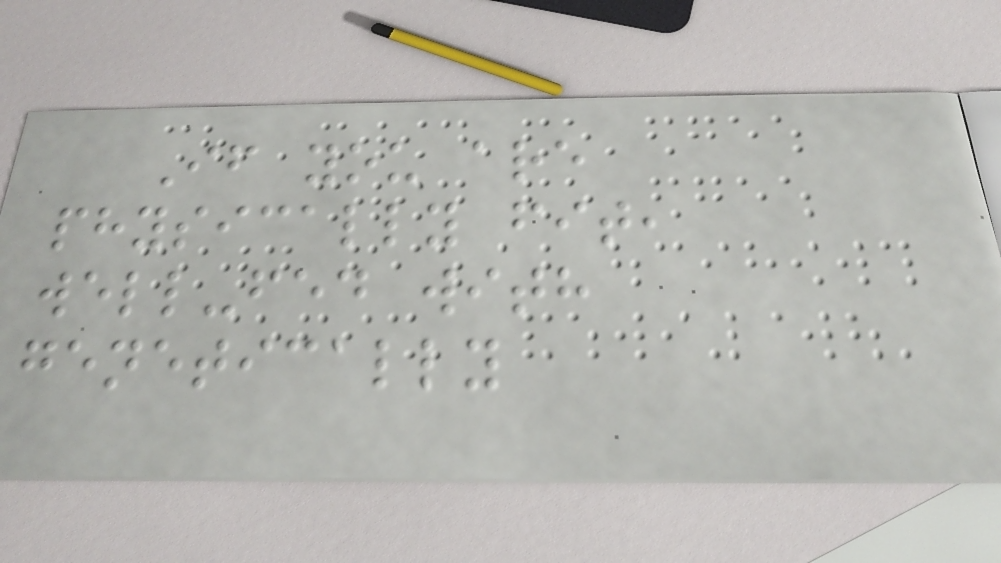If you are
physically fit,
well-fed with
genetically
